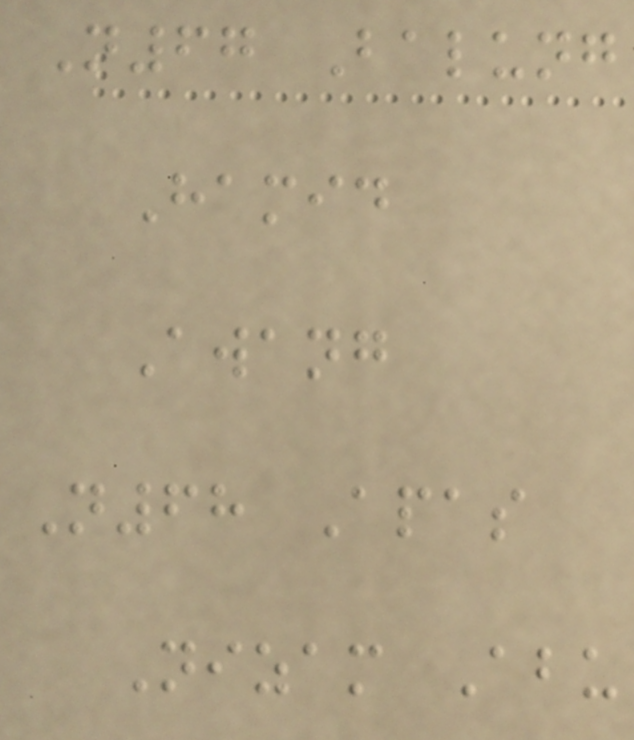N67 Balung
Hamid
Awang
N68 Apas
Nizam Abu
